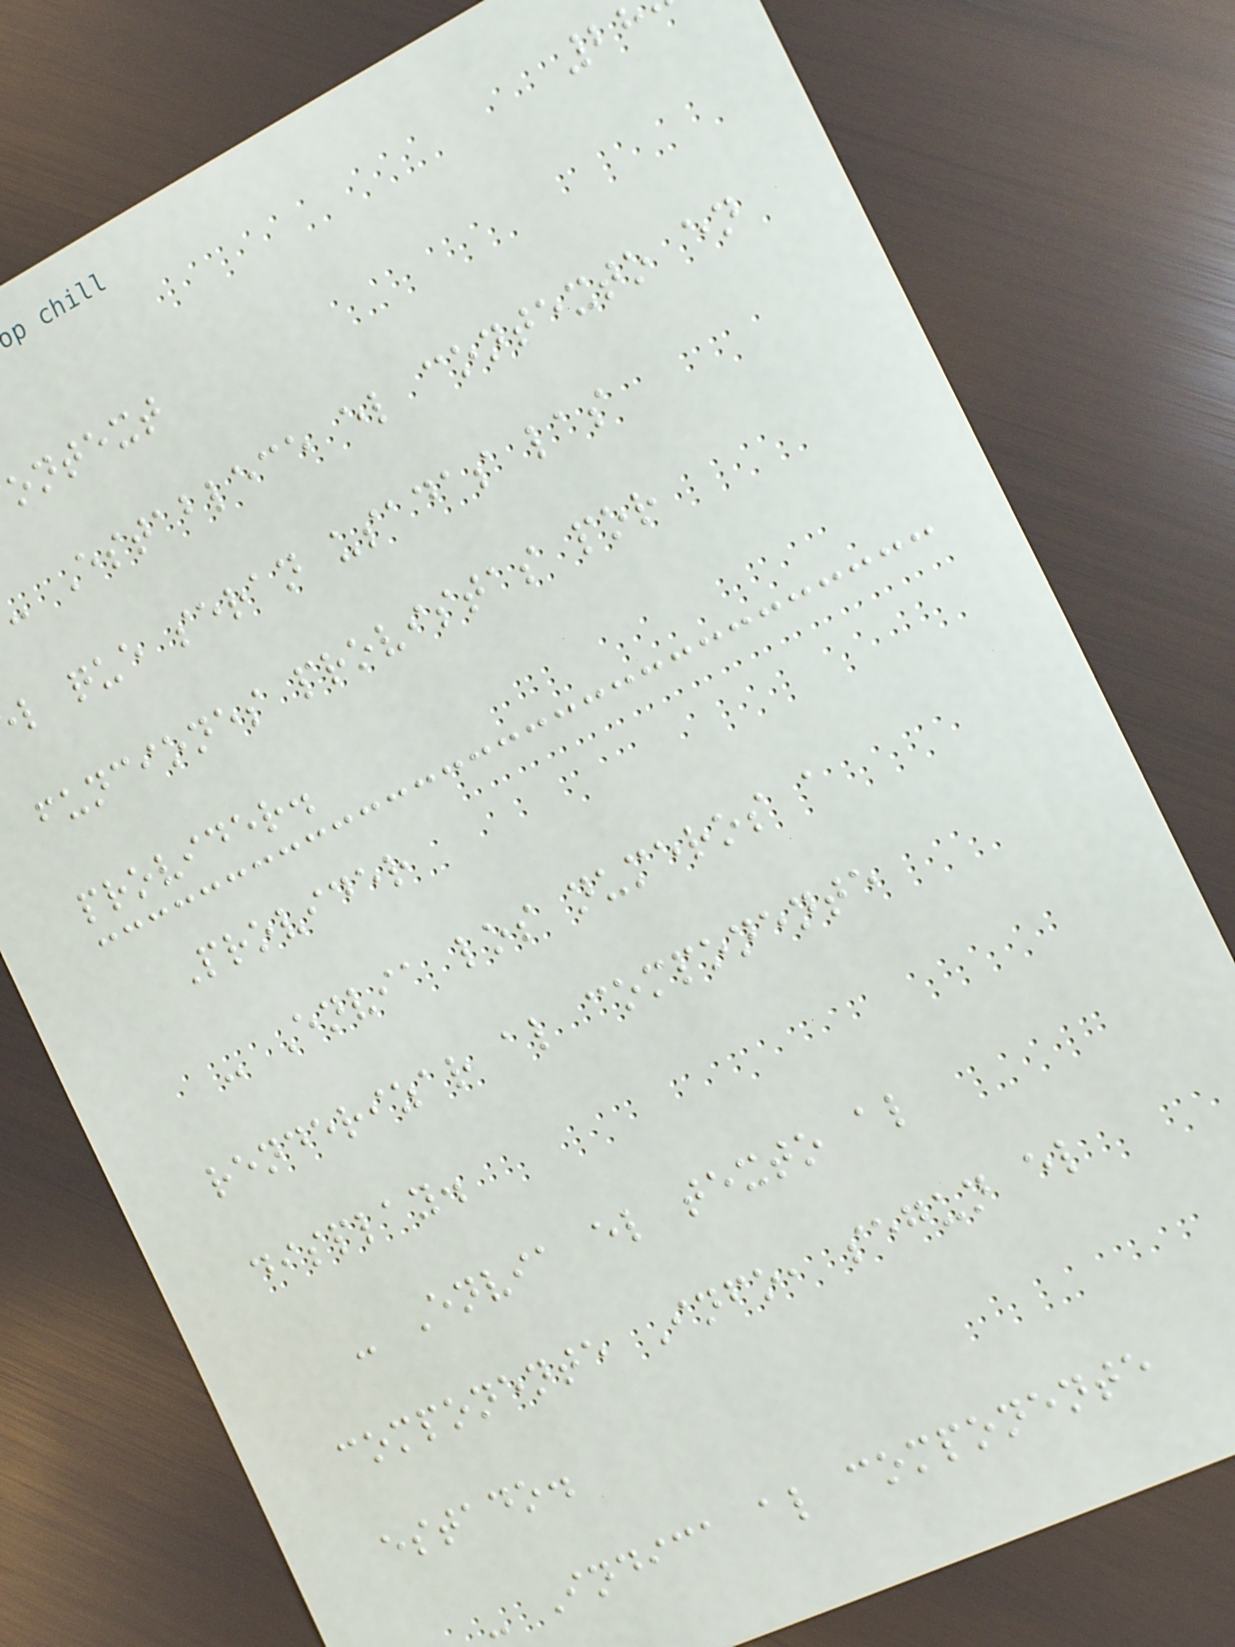ontext
Establece el contexto en
l que seran usadas las
funciones provistas por
provider.
Provider
- Envia los numeros a
renderizar al componente
display.
- Envia el texto al
componente Info, segun el
estado.
- Indica al componente
